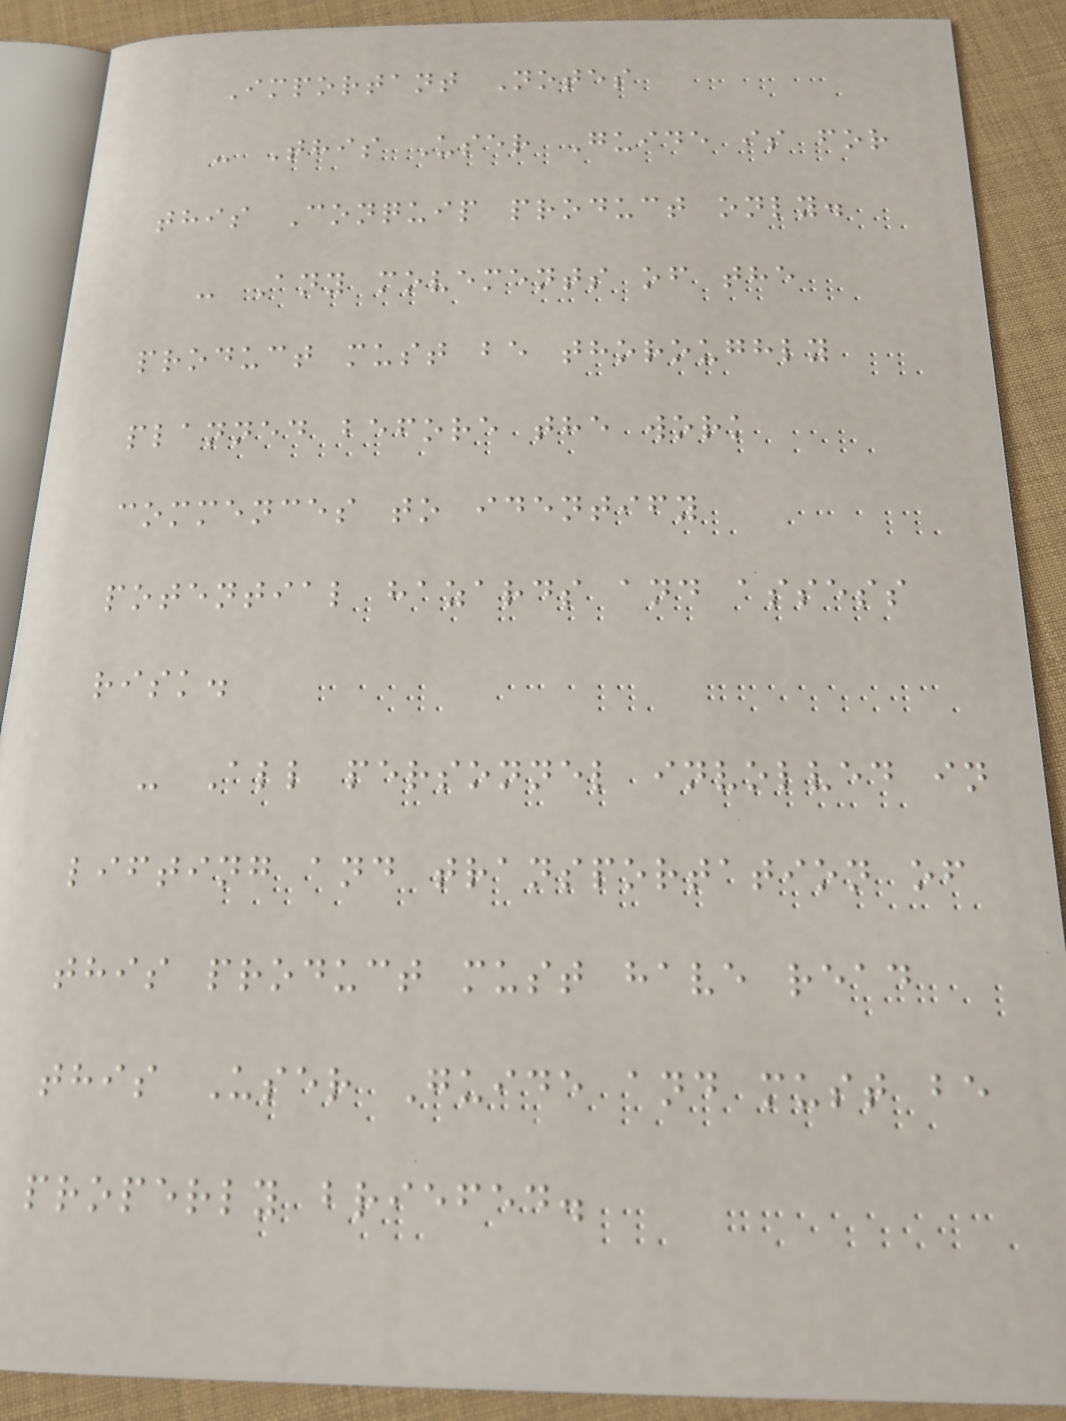Important Notes
- This User Guide is for
this Conquip product only.
- Any movements of the
product must be thoroughly
planned before the work
commences to identify
potential hazards and assess
risk.
- All personnel involved in
lifting and transportation of
this product must have read
this User Guide and must be
properly briefed.
